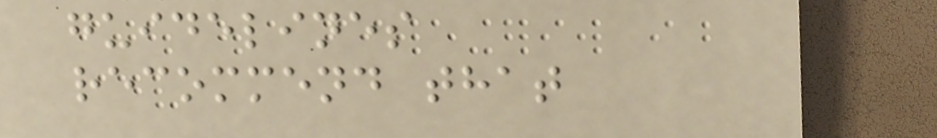guidelines
recommend that
